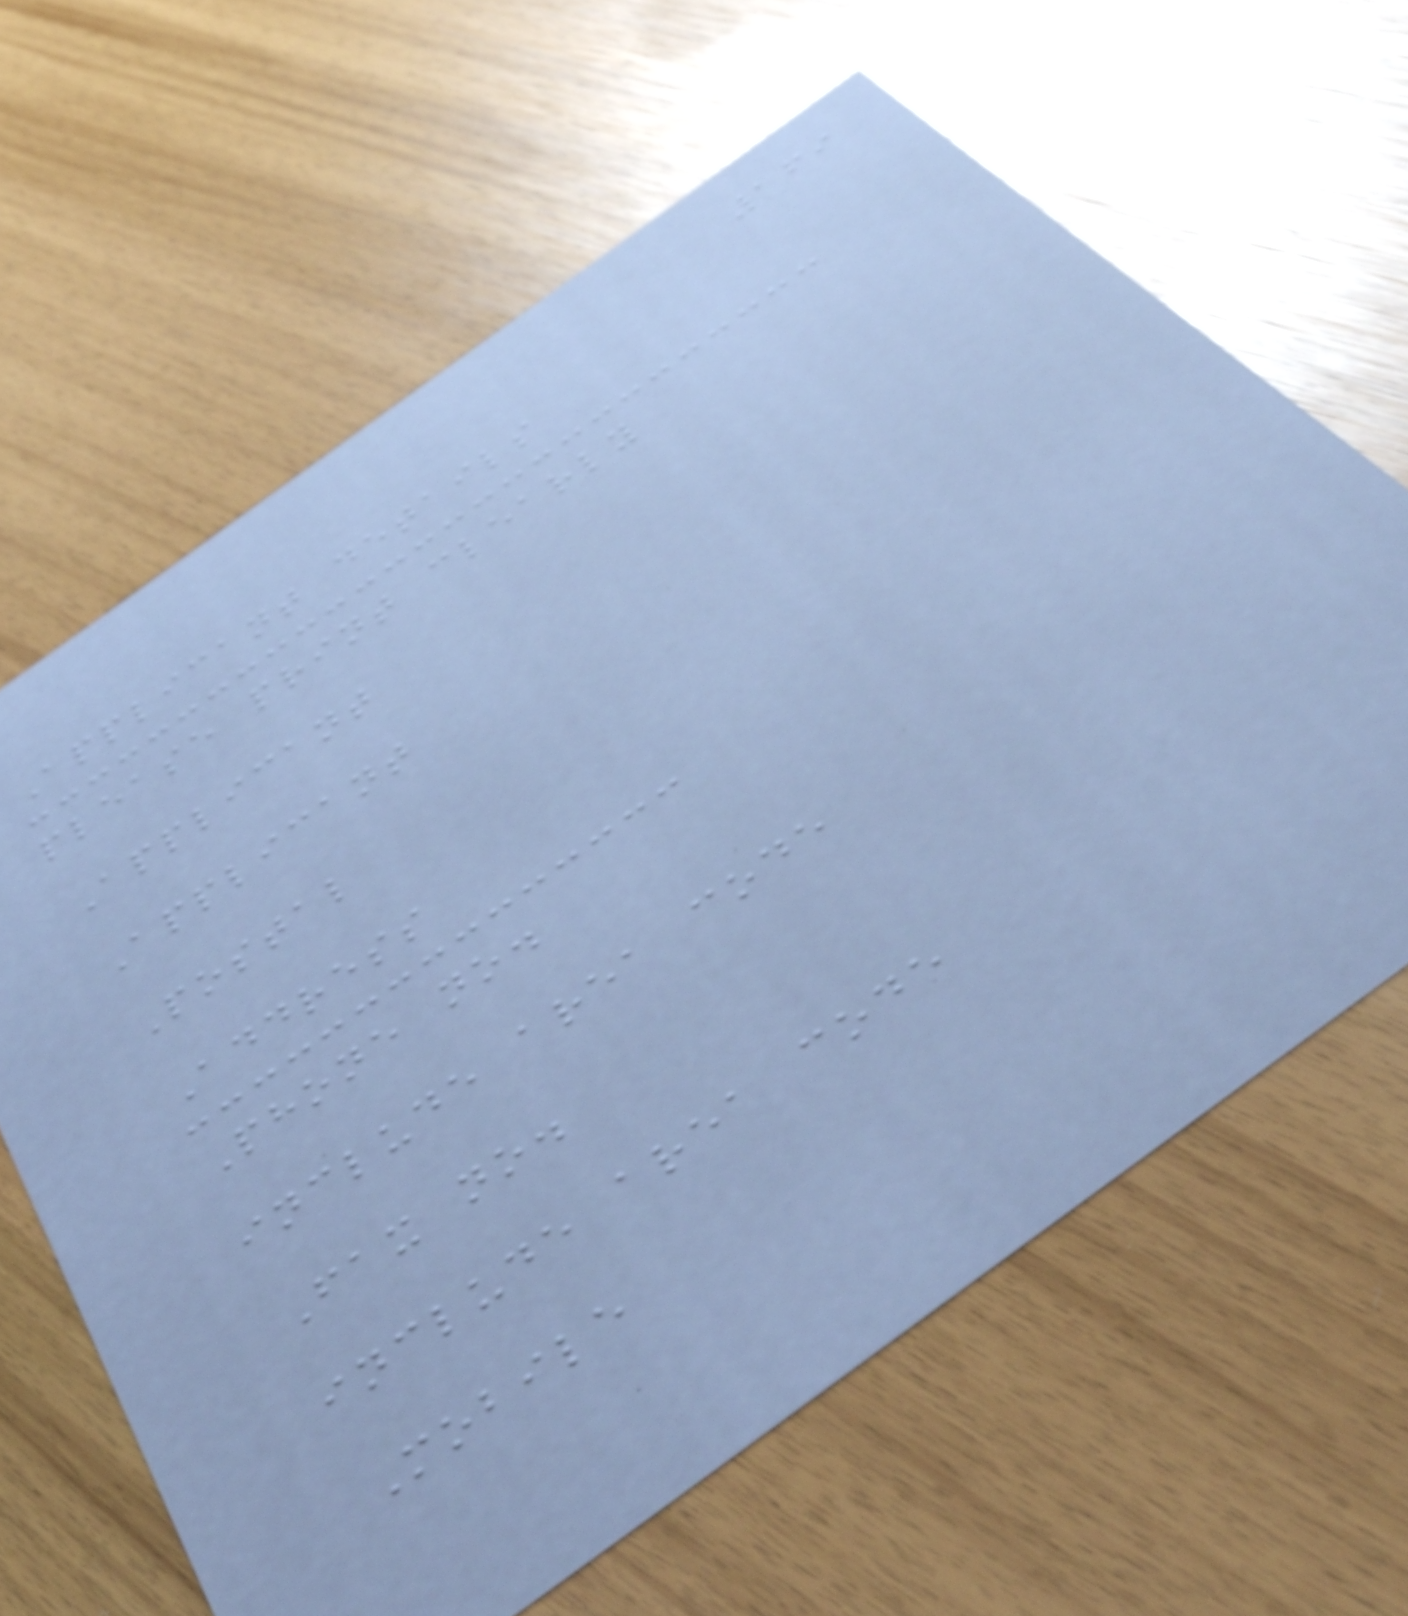169
Applicant details
please print clearly
Applicant
Applicant
Postal
Address
Phone no.
include area code
Fax no.
include area code
Mobile
